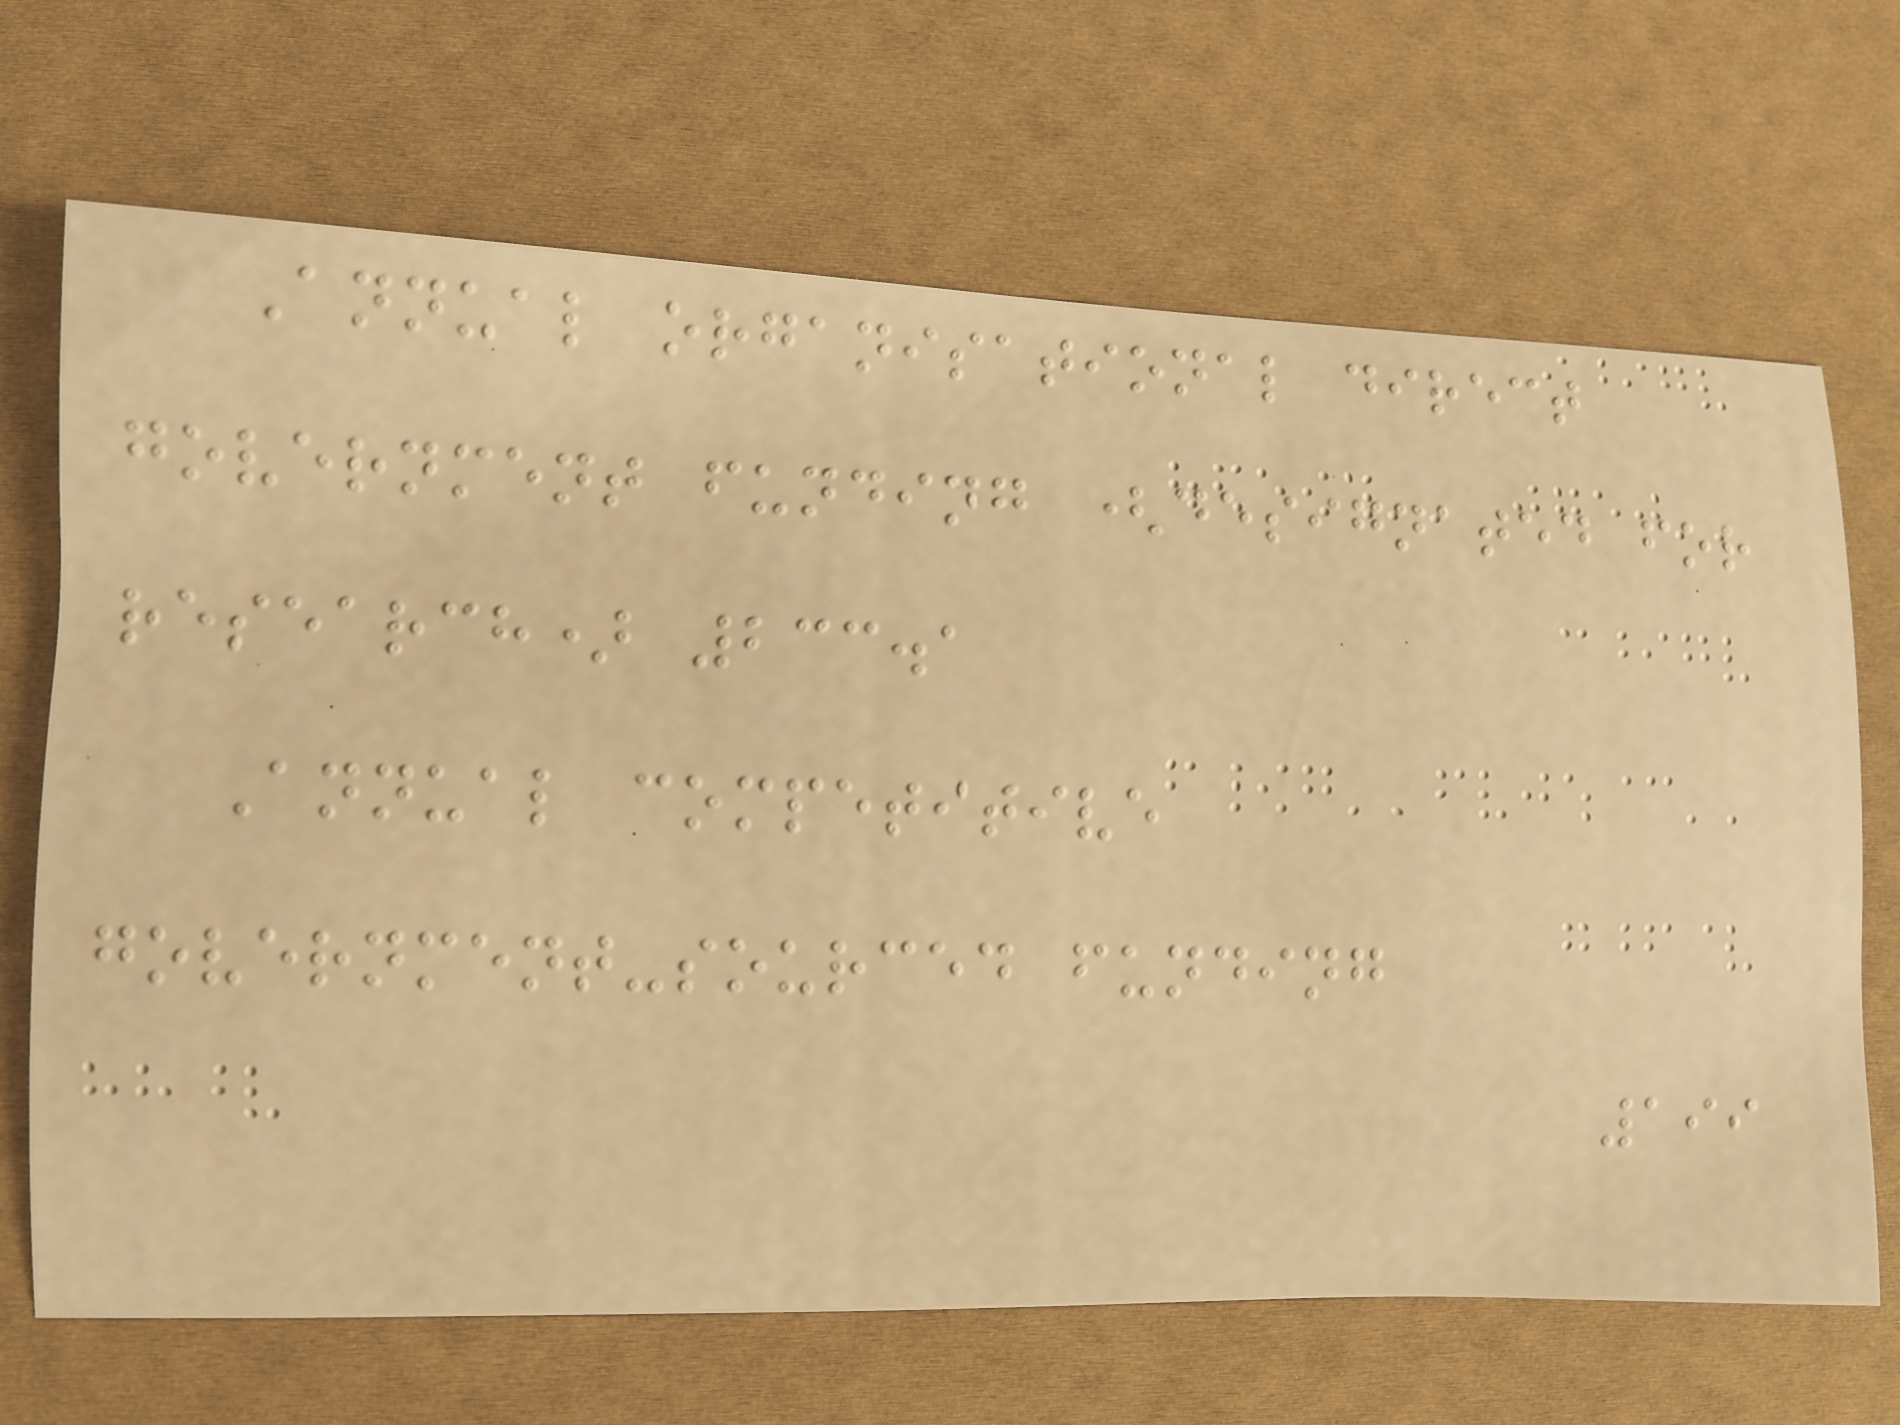Annual organisational direct
government funding (designated for
research) 233.1
Annual competitive
government-sourced funding
199
